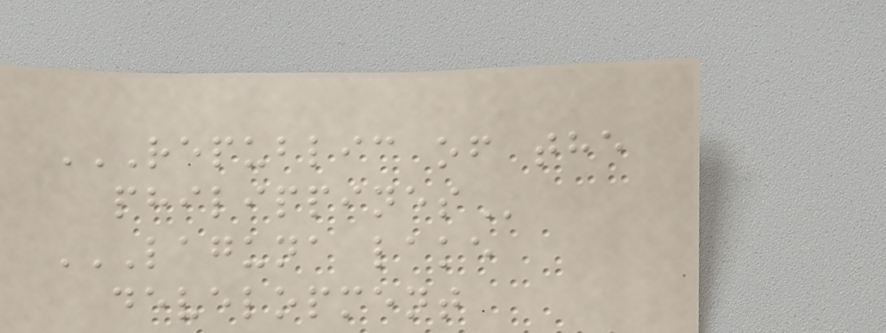REPUBLIC OF THE
PHILIPPINES
LAGUNA LAKE
DEVELOPMENT
